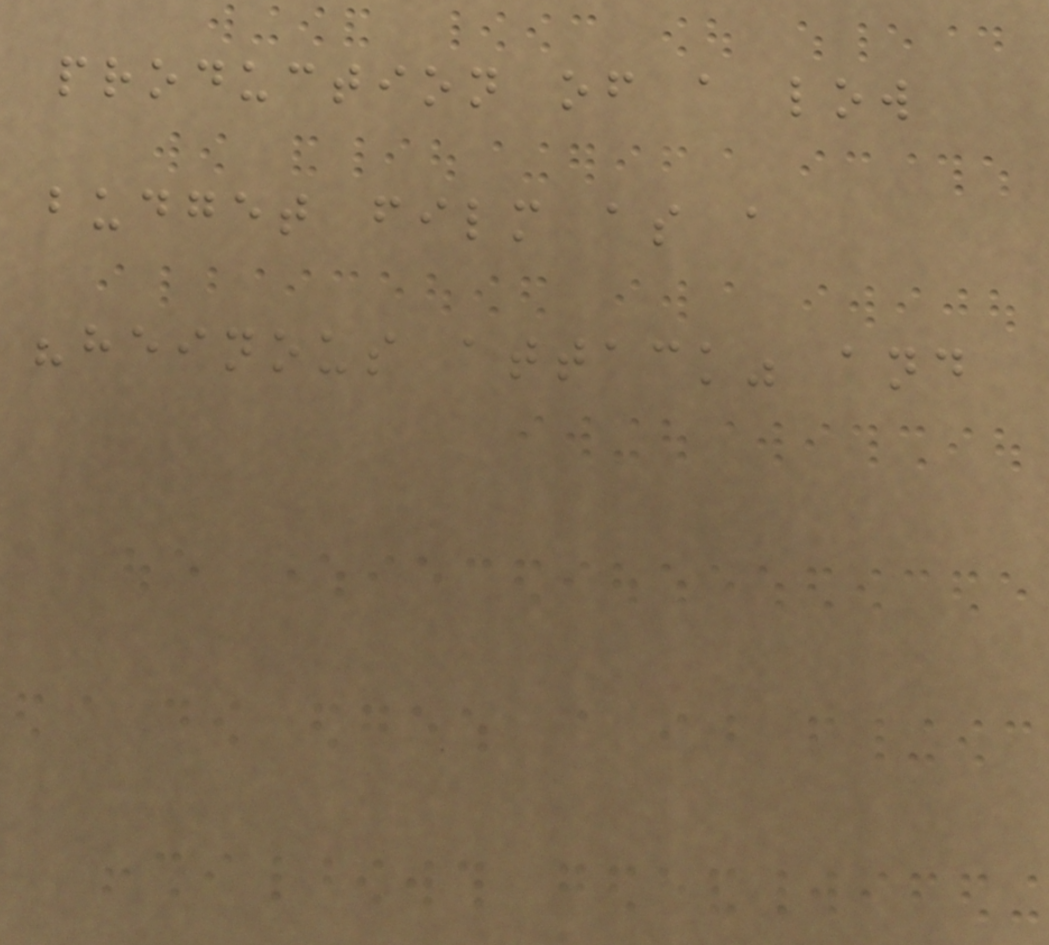production of a low
budget film as a
"heinous attack" and
